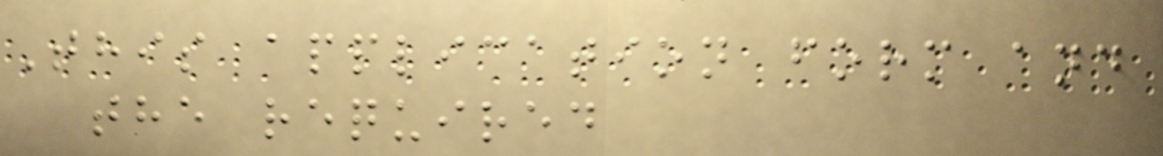This application form and
the required
